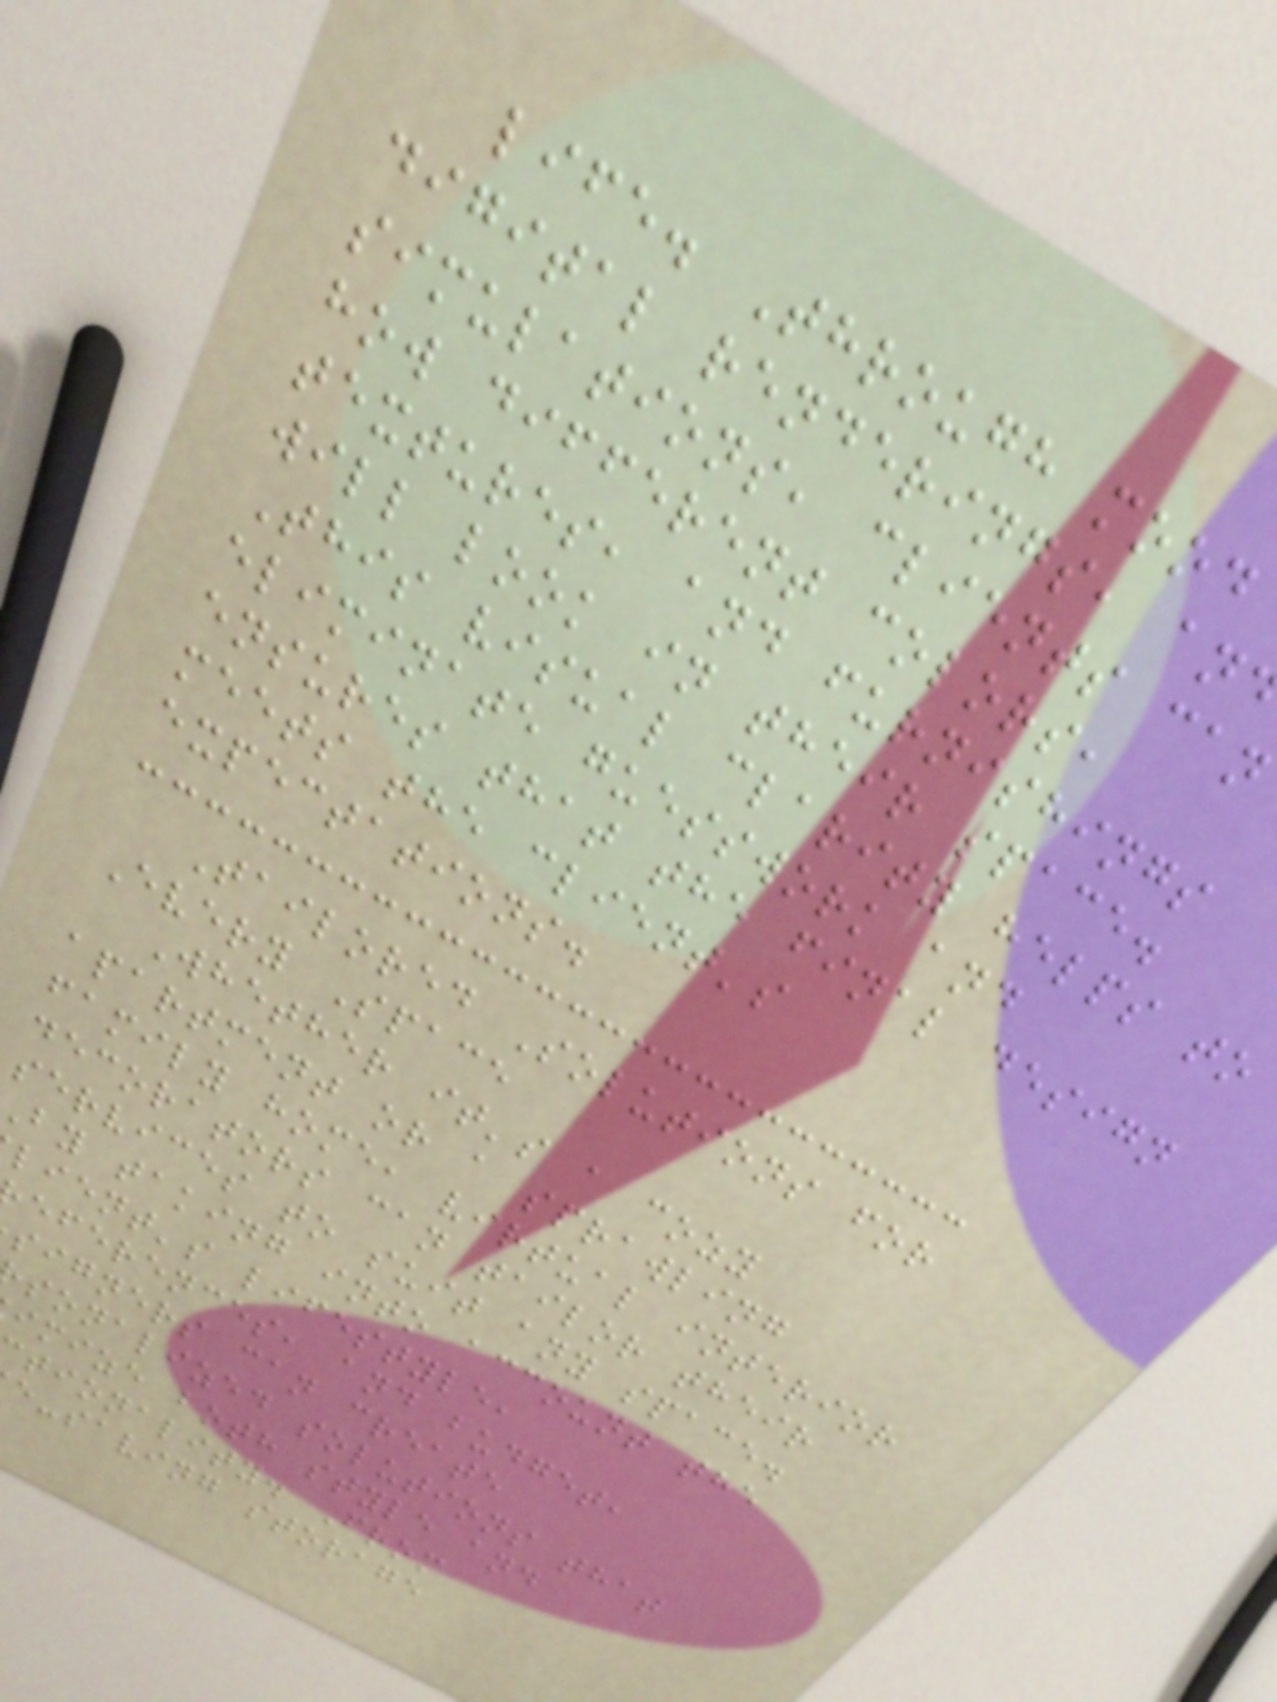life. Through mood
digital renderings, an
simulations, clients can
how different colors,
textures, and furnishings
will look in their space.
This visual clarity helps to
eliminate guesswork and
ensures that the final design
meets the client's
expectations.
Tailored Solutions for
Every Space
Whether it's a cozy
apartment or a sprawling
family home, virtual interior
decorators can tailor their
services to suit any space.
by taking into account the
lient's lifestyle,
eferences, and budget,
signers can create
sonalized solutions that
imize both style and
tionality. From
e-saving storage
